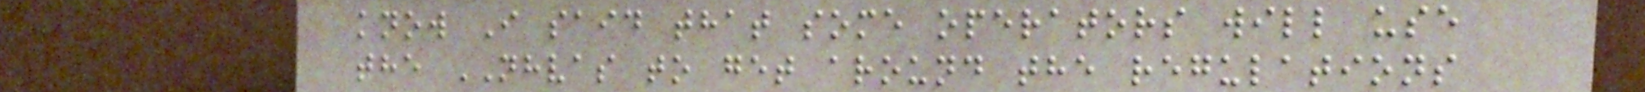know I said that some operators will use
the NHVAS to get around the regulations
